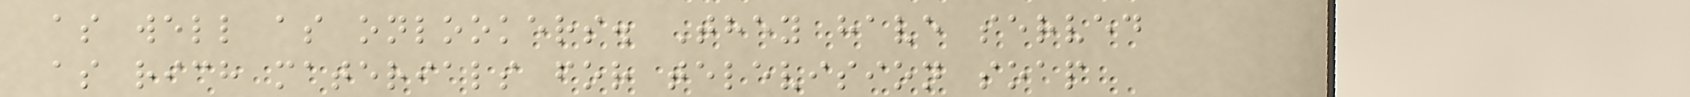as well as onlookers. They have served
as rich materials for television soap
